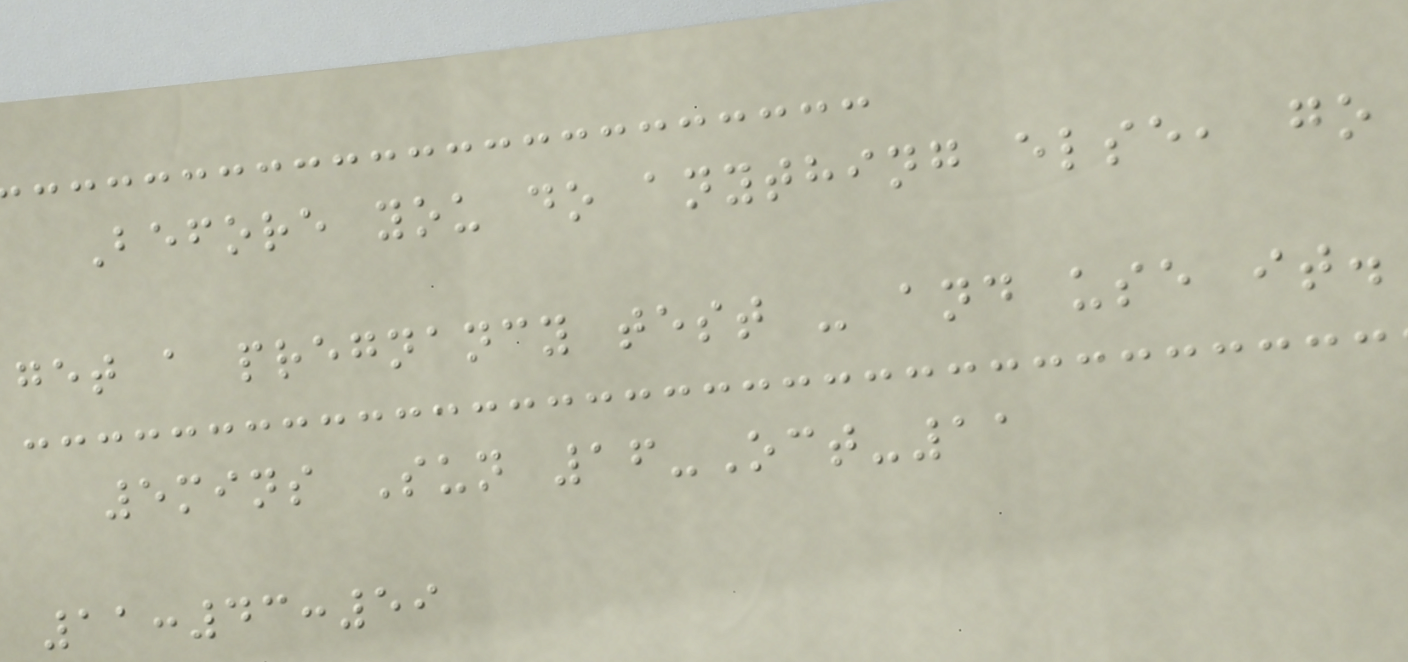Before you do anything else, go
get a pregnancy test - and use it.
5mins Sun 16-Oct-11
11:43:59
